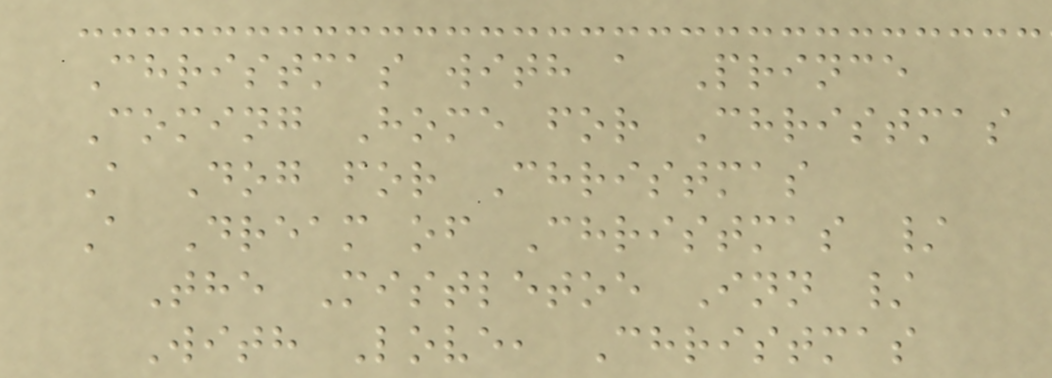Christmas with a Prince
Coming Home for Christmas
A Dog for Christmas
A Dream of Christmas /
The Mistletoe Inn /
With Love, Christmas
